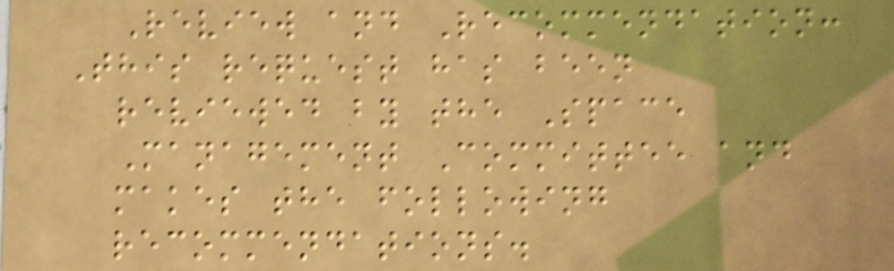Review and Recommendation:
This request has been
reviewed by the Space
Management Committee and
makes the following
recommendations.
